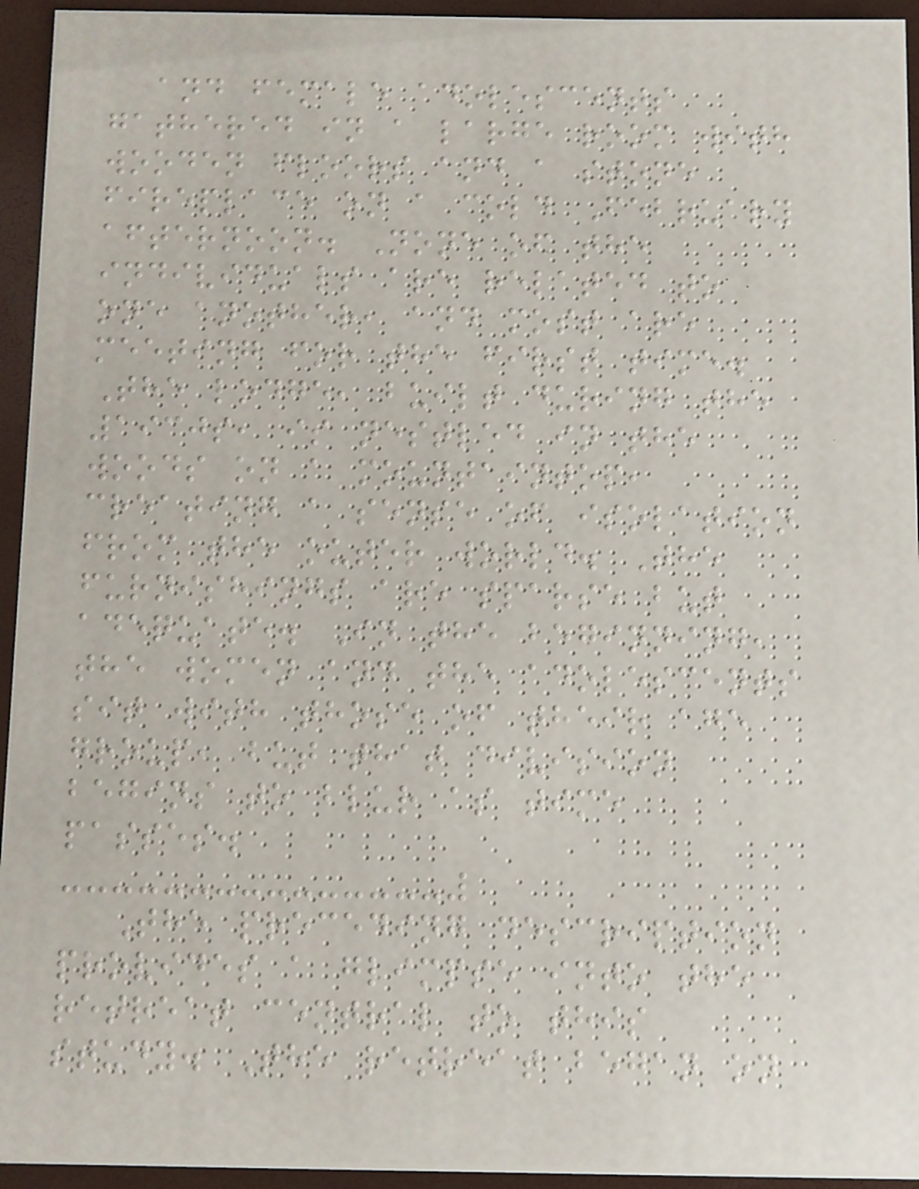and female adolescents
gathered in a large room with
wooden floors and a stone
fireplace on a cold February
afternoon. None of the
individuals are related to
one another, and most are
meeting for the first time.
The lodge, built during the
1930s, is nestled in the
woods on a mountaintop,
creating a sense of isolation
from the outer world. The
furnishings are sparse but
adequate. In the beginning,
the women and the adolescents
sit with those of their age
group, but that division
begins to blur as time
passes.
The preceding description
provides a glimpse into the
retreat central to this
study. The retreat began on
